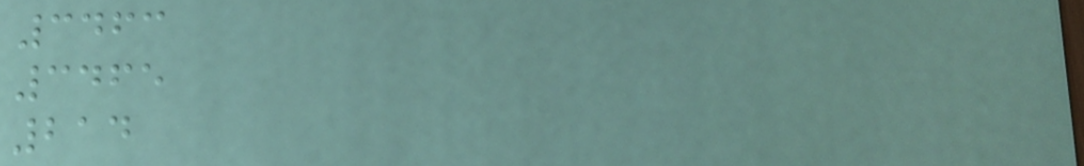3463
3465
214
